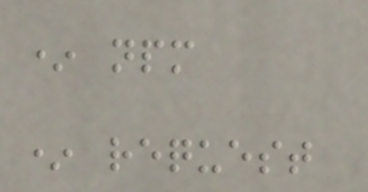* npm
* request
